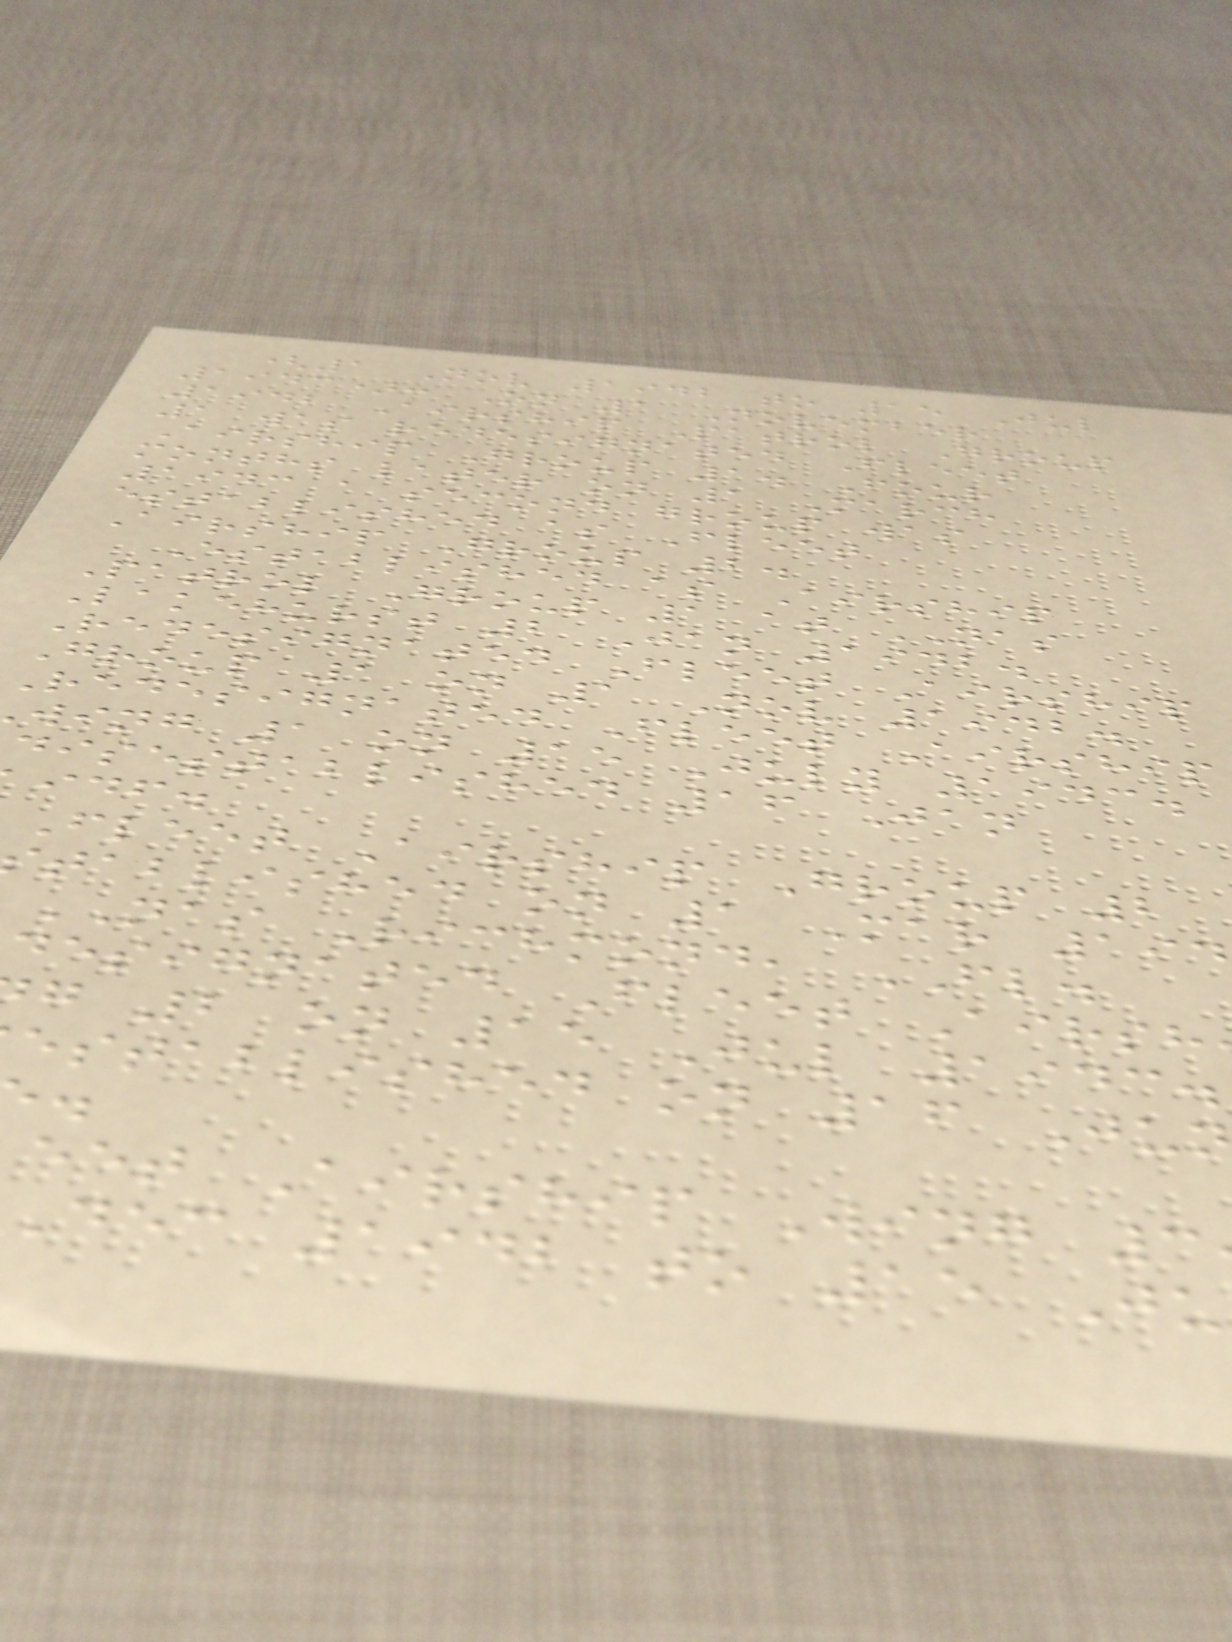(1 Nov 1942 to 15 Jul
1943): On 1 November
1942 Airship Patrol Group
1 was redesignated Fleet
Airship Group 1. Four
months later on 1 March
1943 a second group was
established as Fleet
Airship Group 2.
Established as Airship
Patrol Group 1 at NAS
Lakehurst 2 Jan 1942.
Redesignated Fleet Airship
Group 1 on 1 Nov 1942.
Redesignated Fleet Airship
wing 1 on 15 July 1943.
disestablished 16 Jan
idf.
Fleet Airship Group 2
tablished on 1 Mar 194
NAS Richmond, FL.
designated Fleet Airsh
g 2 on 15 Jul 1943.
established on 16 Ju
eet Airship Wing 3
dec 1942 to 15 Ju
